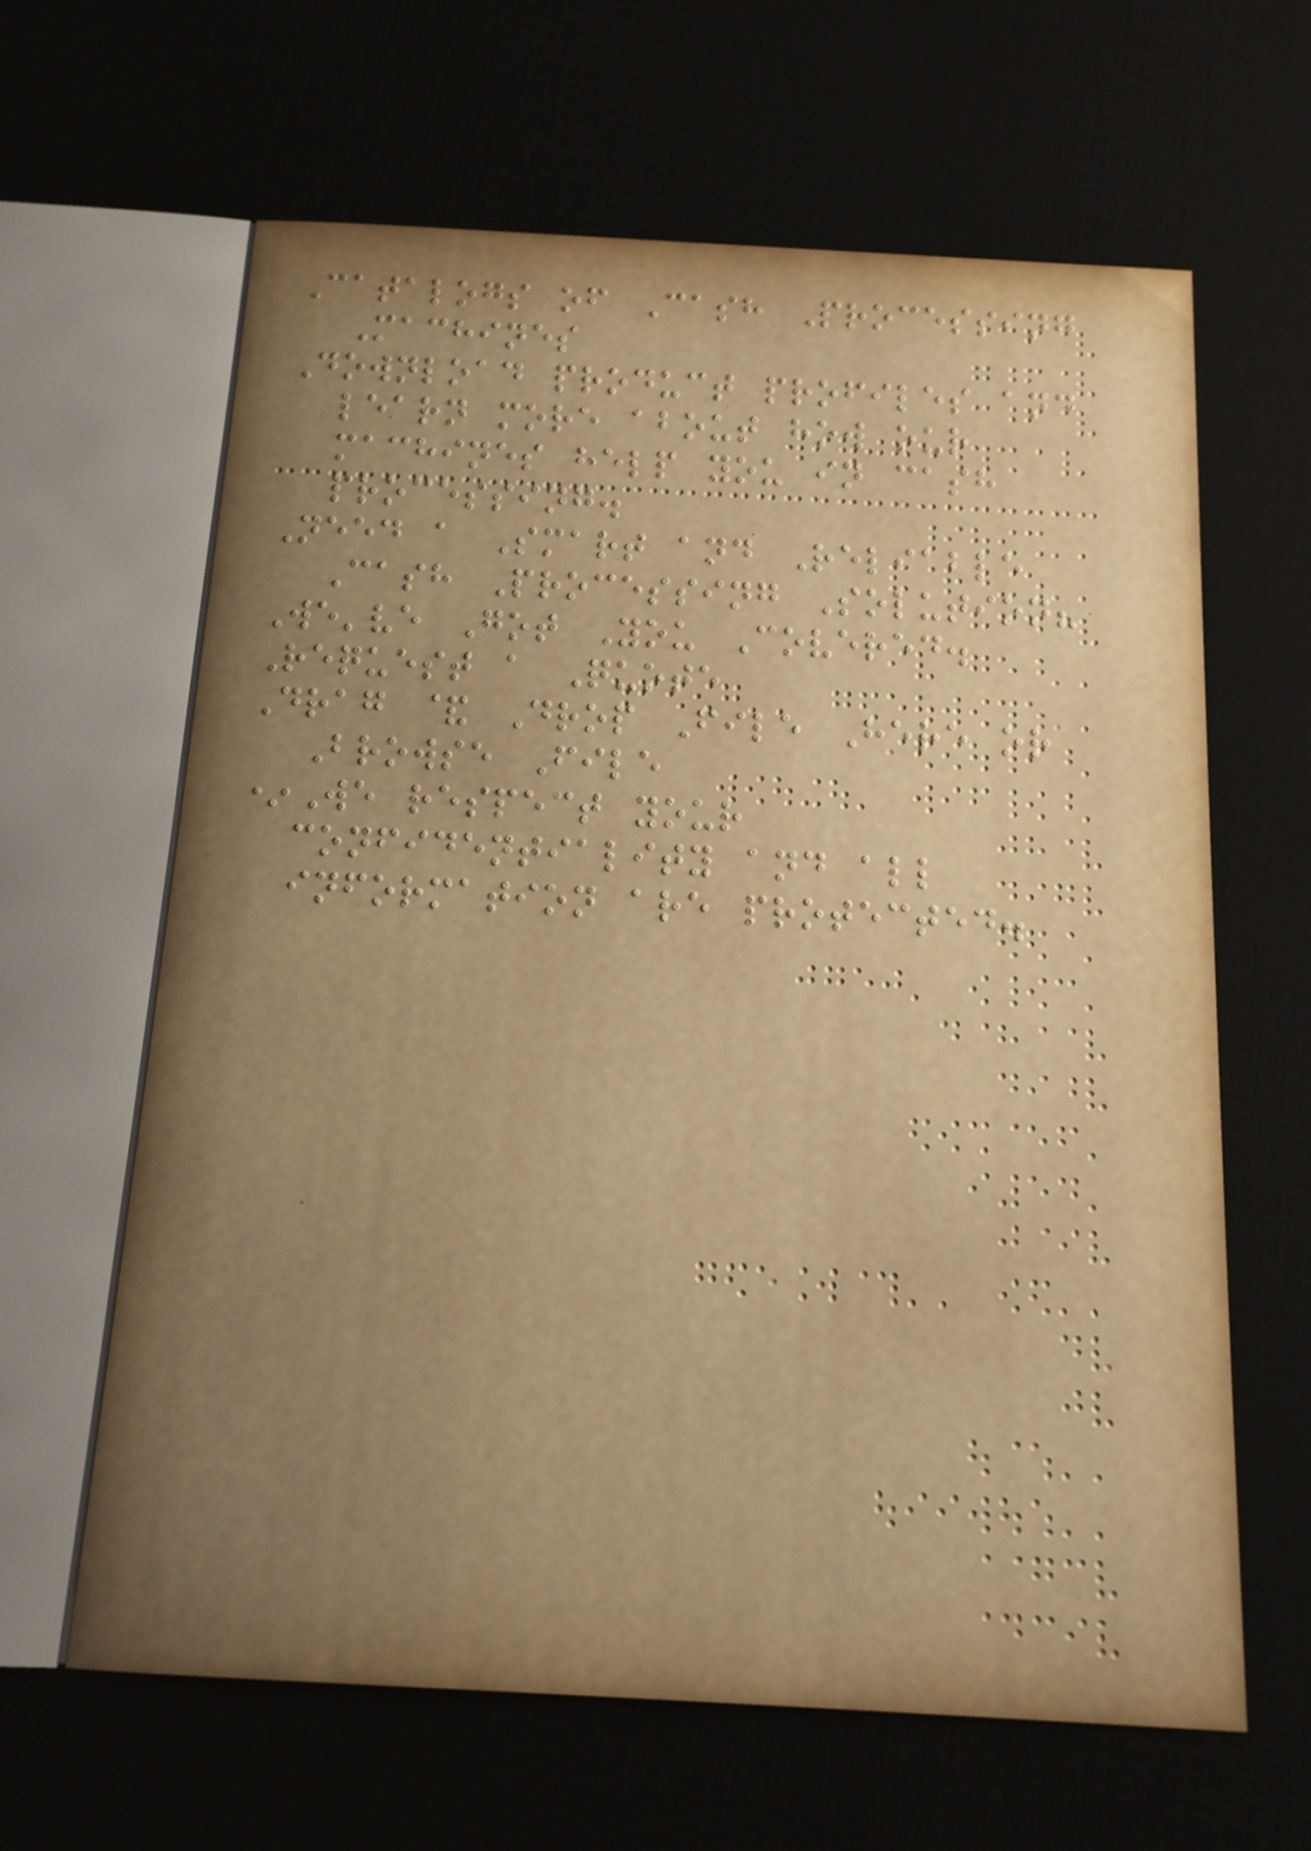Catalogs of Cash Processing
Machines
Download product profiles and
learn more about how our
machines help you in cash
processing.
Need a Smart and Reliable
Cash Processing Solution?
We've Got You Covered.
Request a Quote
Drag & Drop File Here or
Browse File
*We respect your
confidentiality and all
information are protected.
